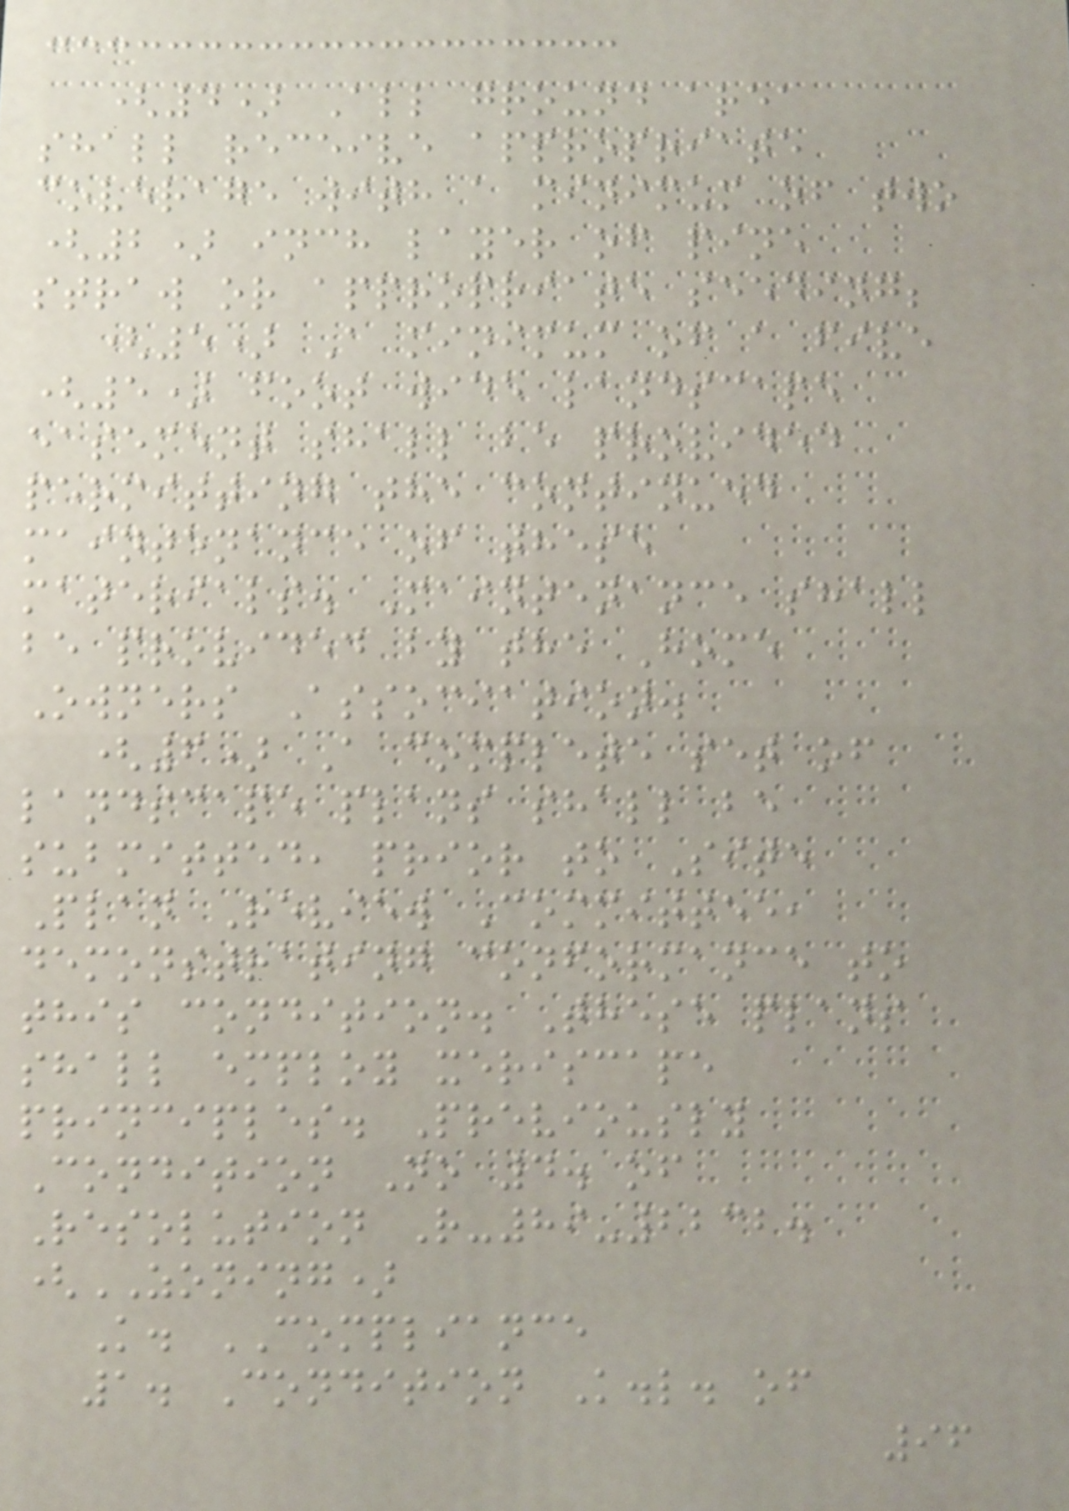(4) All ground area
shall receive appropriate
coverage with a minimum of two
(2) inch layer of pine
straw or appropriate seeding;
(5) A minimum of a five
(5) foot wide landscape
easement shall be provided
permitting the continued
maintenance of these
materials. Maintenance shall
be provided by the Home
Owners Association.
(6) A complete set of
landscape plans shall be
submitted, prior to Site
Plan Review Committee,
demonstrating conformance to
this condition. These plans
shall employ xeriscape
principles. Previously
Condition No 4. of
Resolution R-89-2232.
(ZONING)
K. COMPLIANCE
1. Condition K.l. of
96
